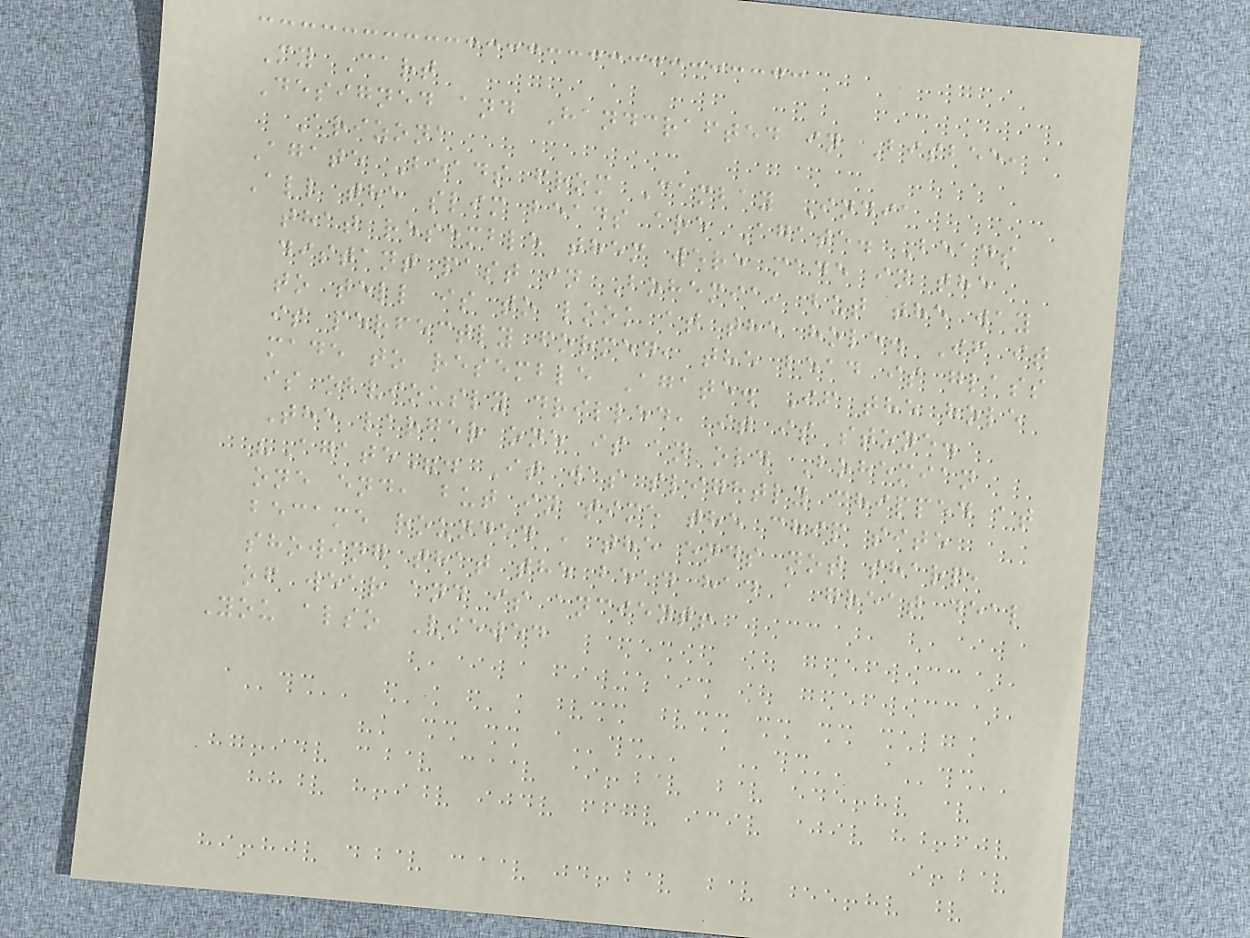My Cart
Designed and Handcrafted in Bisbee,
Arizona
Agate Beads from Cambay India
All the slim beads are Agate. Beads
that resemble them were made in the
distant past in Bohemia, but the way
to tell is to look at the hole. If it
is perfectly formed, the bead is glass
made to resemble Agate. If the hole
is obviously drilled, it is stone.
The larger one is an old Bohemian
"Agate". It was slightly chipped at
one end, but in time the chip site
became rounded , the ends not sharp,
showing that the bead had a great deal
of wear and is ancient!
You also Viewed
